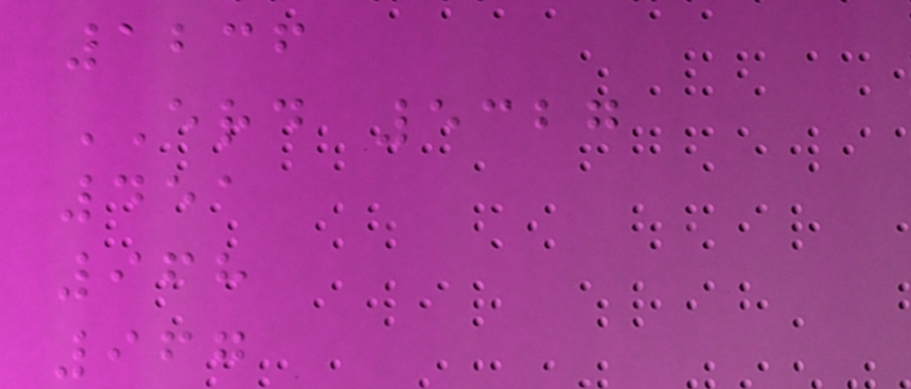1236
ERD 5327
451
968
967
